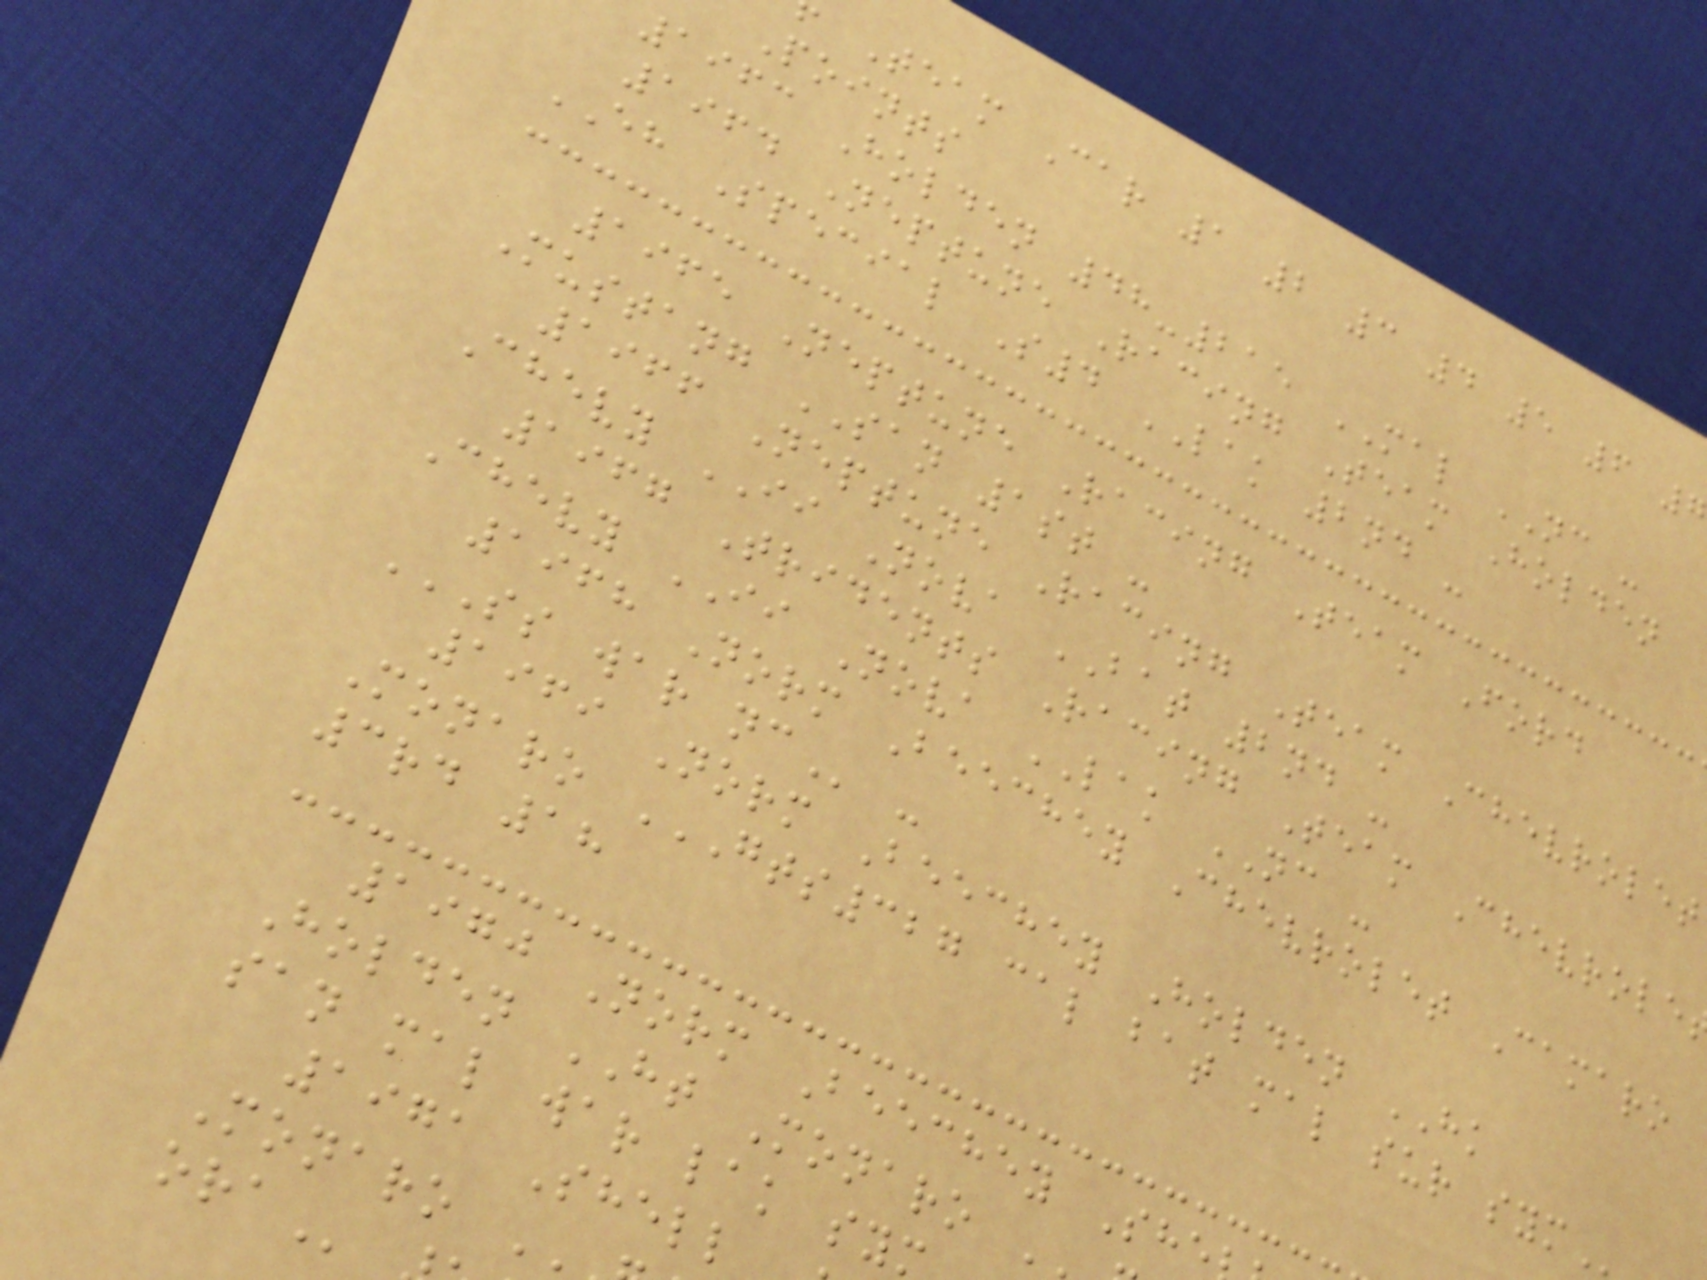Team Car 1 2 3 4 5 6
Points
1963 Holden 48-215 MAL NC -
1964 Neptune Racing Team Holden
EH Special S4 LAK 2nd -
1965 Neptune Racing Team Ford
Mustang SAN 1st -
1966 Neptune Racing Team Chevrolet
Chevy II Nova BAT 2nd -
1967 Tridents Racing Team Chevrole
Chevy II Nova LAK NC -
1968 Norm Beechey Chevrolet Camaro
SS WAR NC -
1969 Norm Beechey Holden HK
3rd 18
1970 Norm Beechey She
Holden HT Monaro
san mal war lak
1971 Shell
